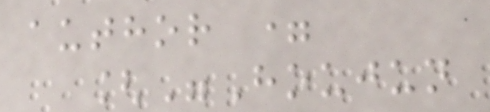author =
["Houjun
